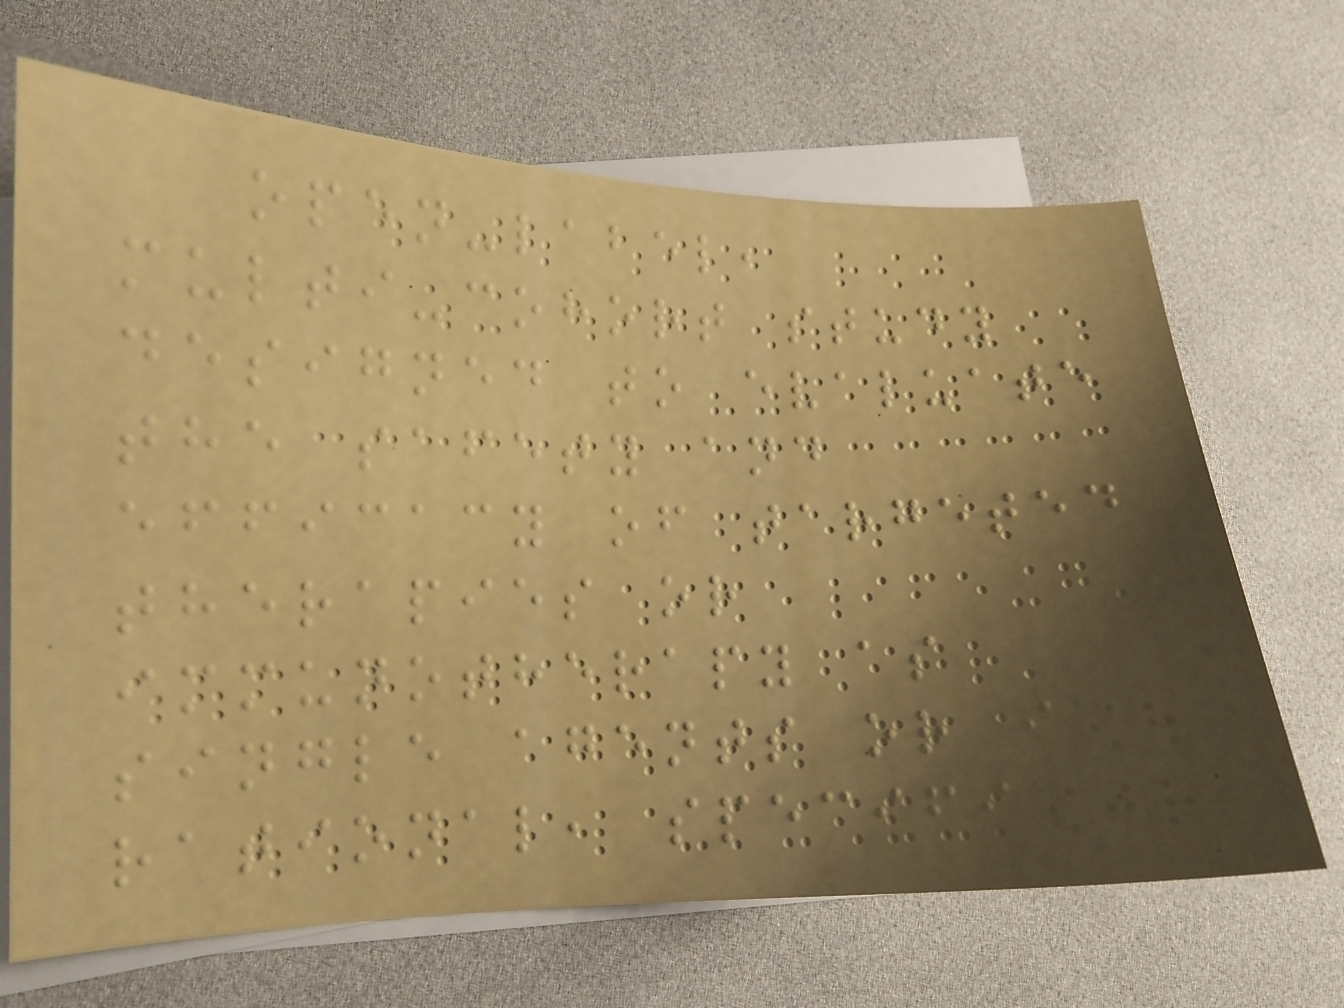open-label,
multi-cohort study
designed to evaluate
the safety and
efficacy of targeted
therapies or
immunotherapy as
single agents or in
rational, specified
